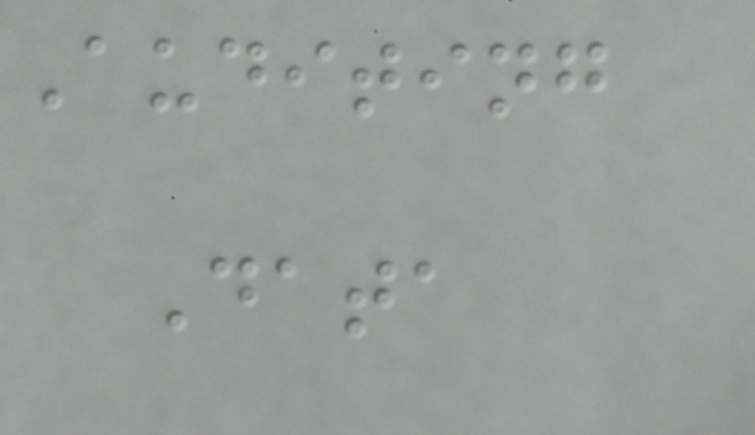Auditing
Data
